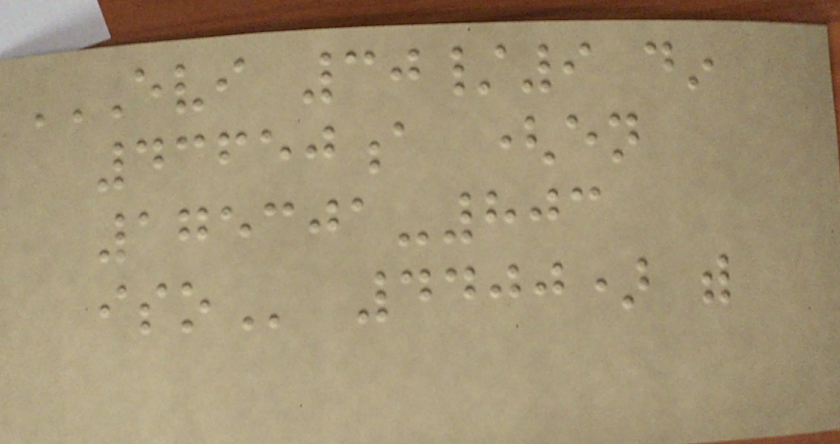EVI 30/9 DIN
43650A (EN
175301-803
ISO 4400) with
